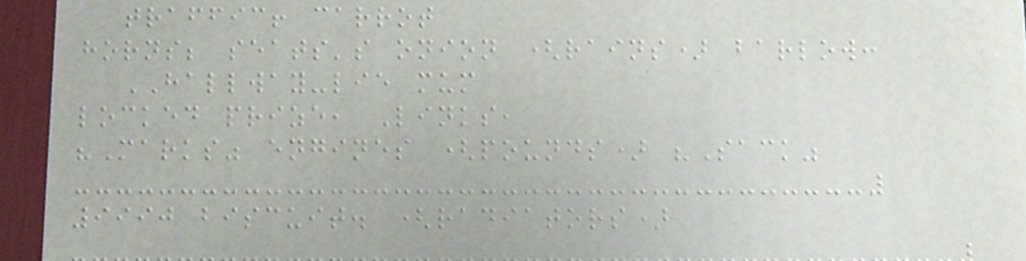traffic! carrot
horns; seats's onion (rains) barlow:
HALLWAY-lie mum
locked prize, Links,
"Marks" engines (pounds) "Sack"
9990 biscuit. (radiators)
